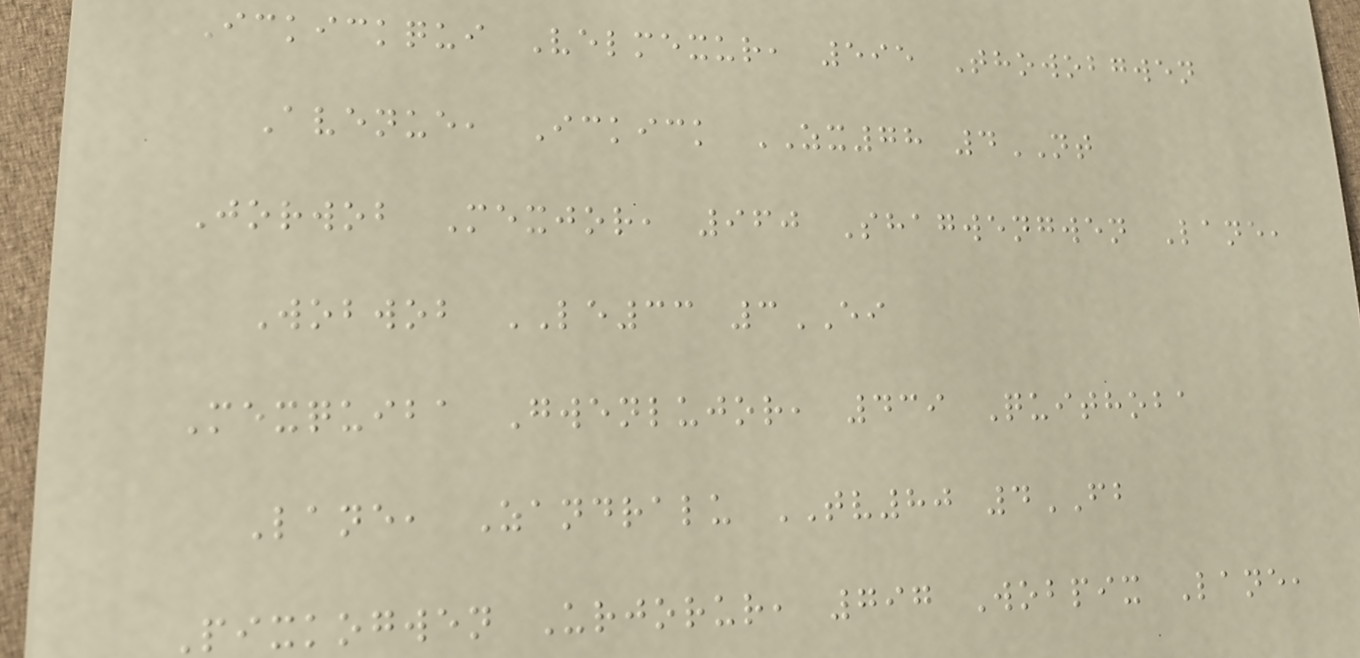Ickickqui Velmexur, 595 Thowobgwen
Avenue, Ickick ZX78 4NT
Jorwob Mexjor, 960 Shagwengwen Lane,
Wobwob LE33 3EI
Mexquiba Gwenlujor, 439 Quithoba
Lane, Zandralu TV80 4FB
Pixkogwen Urjorur, 797 Wobpix Lane,
